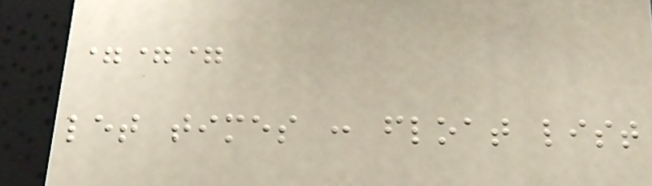===
let times : float list
